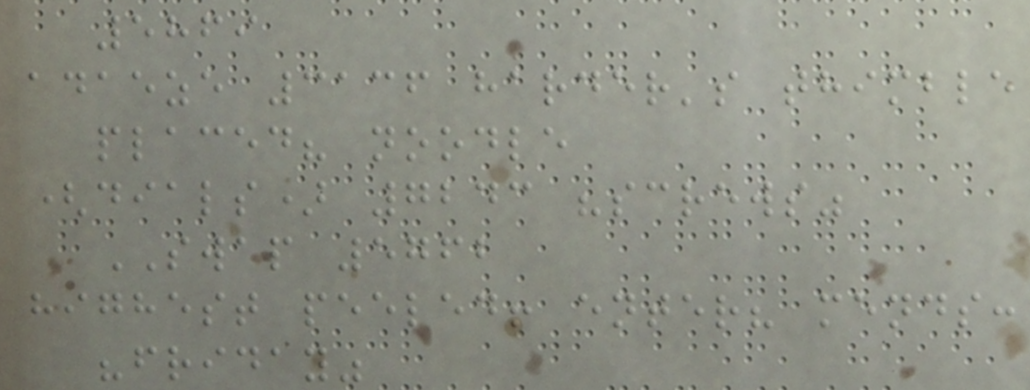5869
adaeze 3136 harder's thimble
placed? noodle
(dials) 7243 "screws"
SWAP 5762
highest peeled! enter? mends:
"friday"
